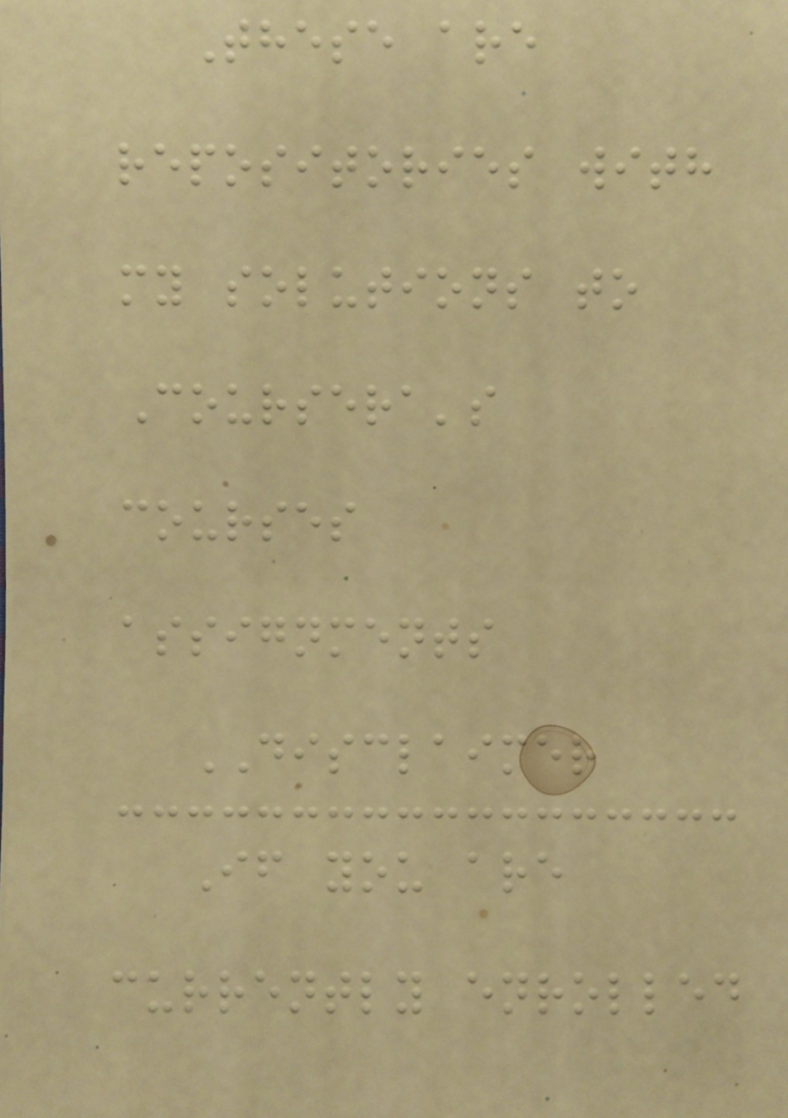These are
repositories with
my solutions to
Coursera's
courses
assignments
DISCLAIMER
If you are
currently enrolled
